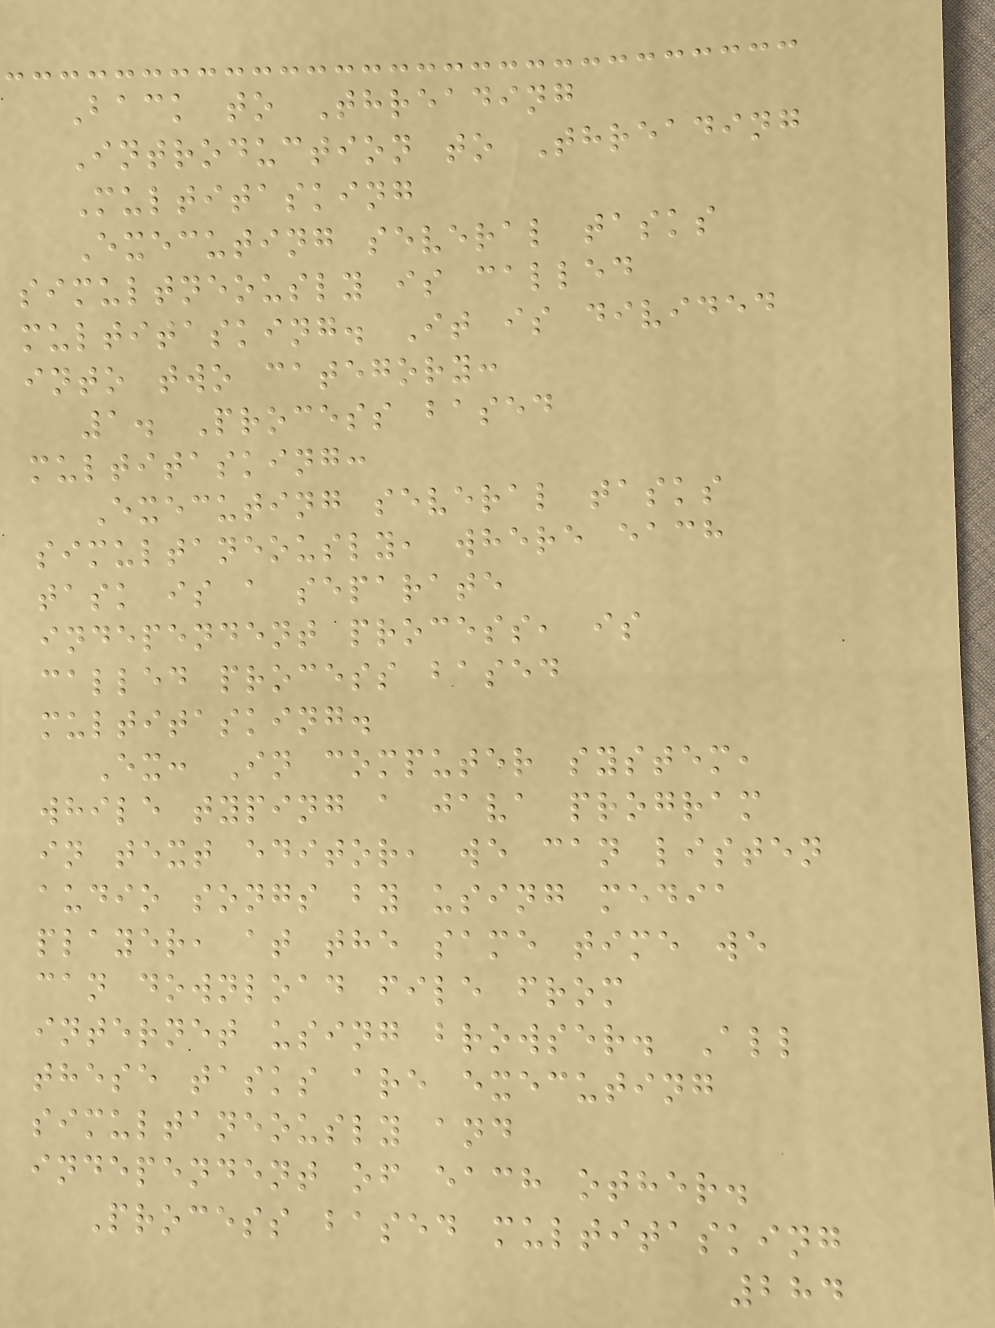Back to Threading
Introduction to Threading
Multitasking
Executing several tasks
simultneously is called
multitasking. It is divided
into two category:
1. Process based
multitasking:
Executing several tasks
simultaneously, where each
task is a separate
independent process, is
called process based
multitasking.
Ex: In computer system,
while typing a java program
in text editor, we can listen
audio songs by using media
player, at the same time we
can download file from
internet using browser. All
these tasks are executing
simultaneously and
independent of each other.
Process based multitasking
284
